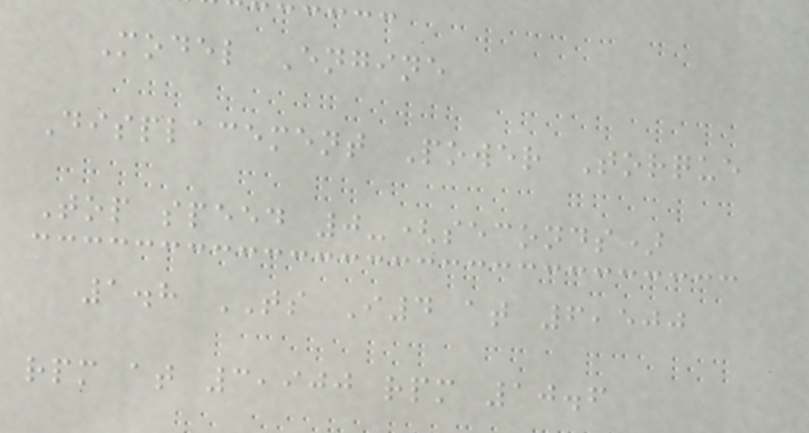Model Engine
Displacement Power Torque
Top speed 0-(seconds)
1.8 TS I4 at 6,500
rpm at 3,900 rpm 10.6
